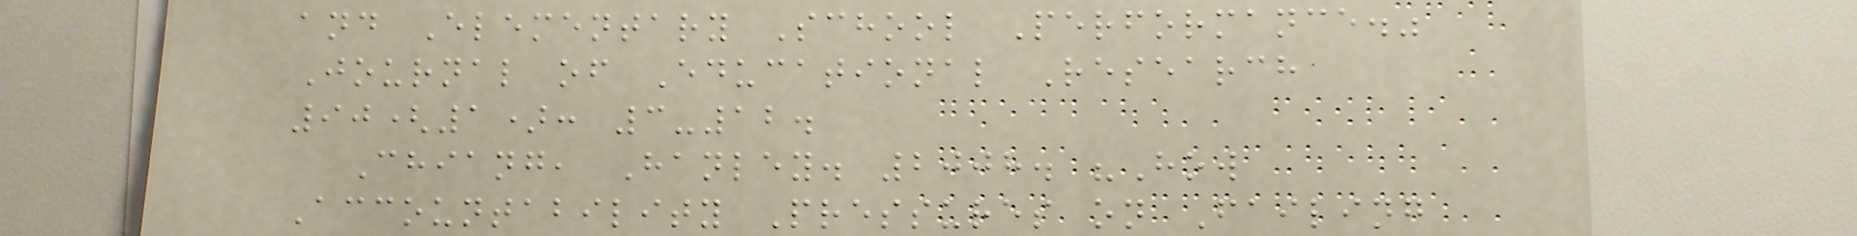and Elementary School Performance."
Journal of Educational Research
90(1): 3-12.
Chiang, Hanley. 2008. "How
Accountability Pressures on Failing
